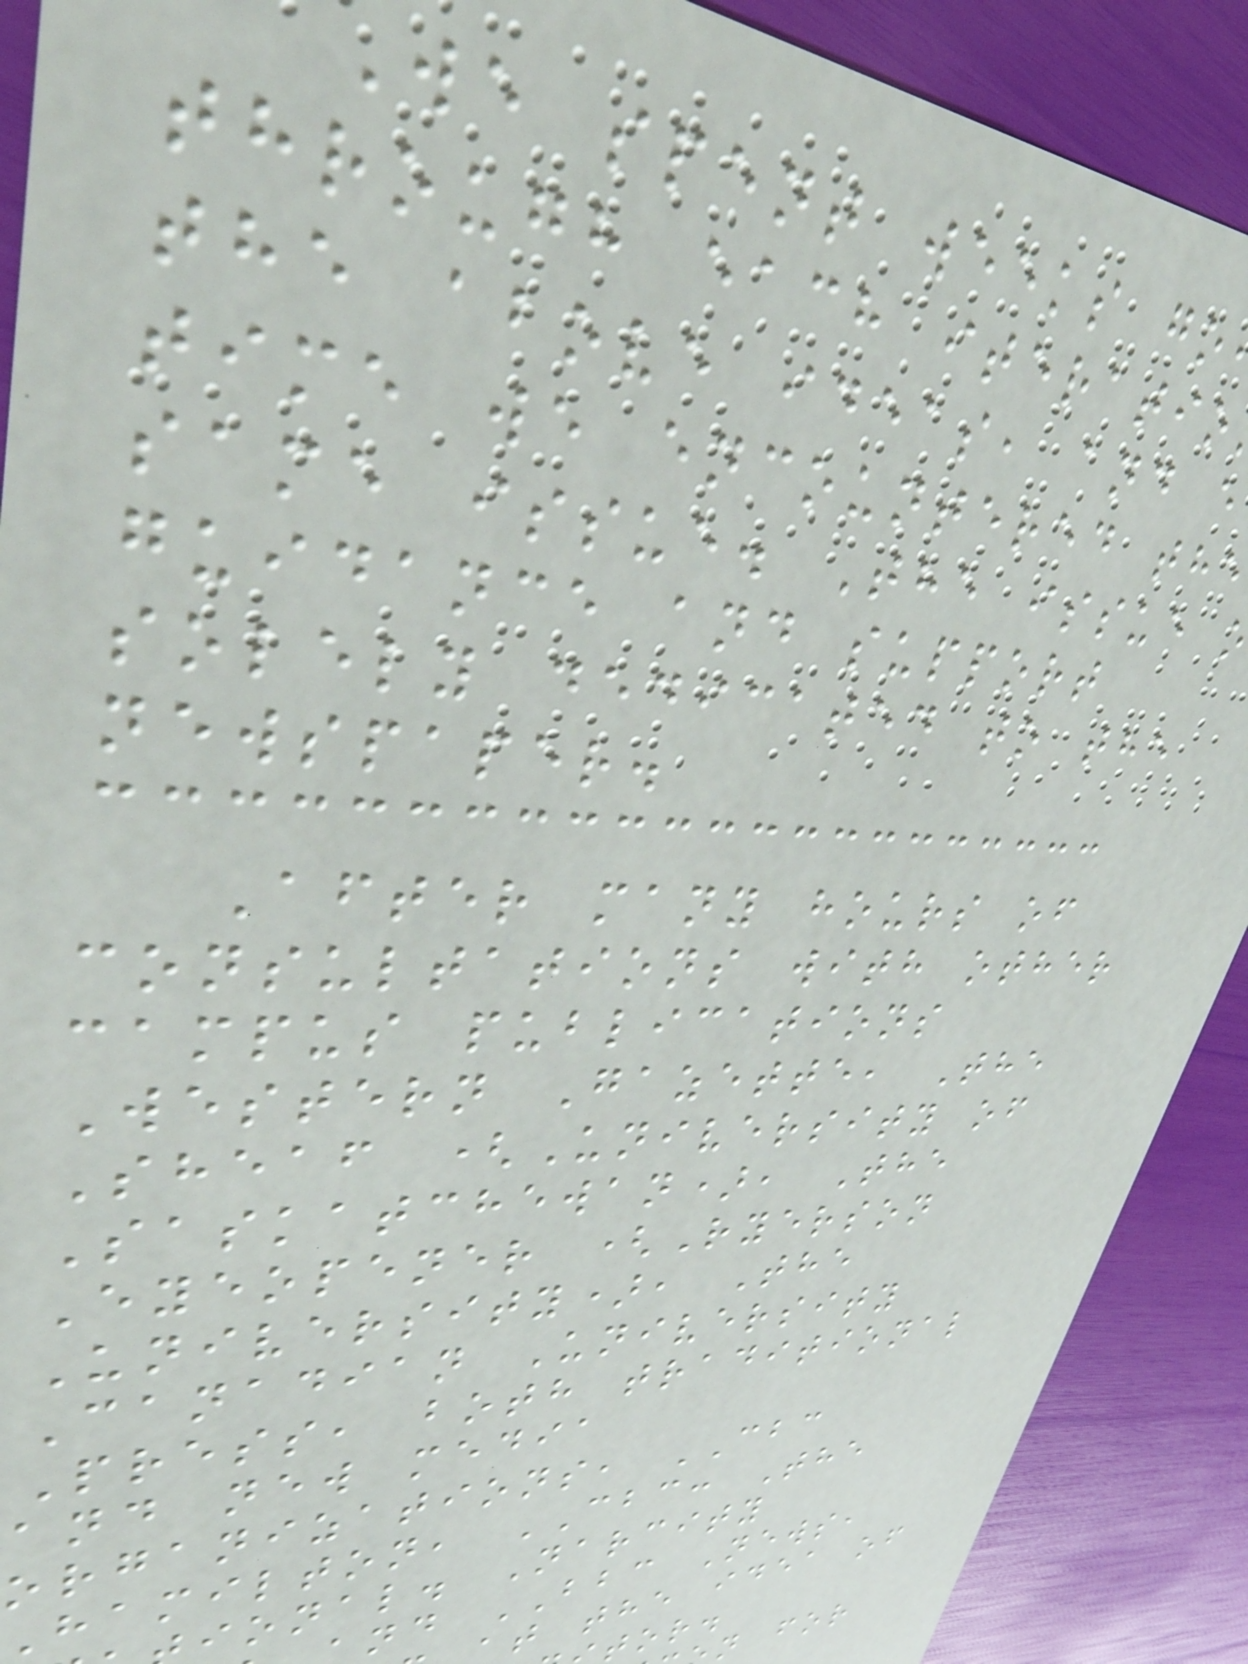We spent weeks go
through each iteratio
the above ideas, and e
time we encountered the
same issue. The issue
guidance and support
solely dedicated to the
newspaper.
After many hours of
consultations with other
campus publications
Western Gazette, The
Sheaf (University of
Saskatchewan), The
Eyeopener (Ryerson
University), The
Canadian University
Press, both traditional
and new media
organizations, CBC
hamilton, CBC: The
ional. Narcity
nd BBC News,
t the idea of
